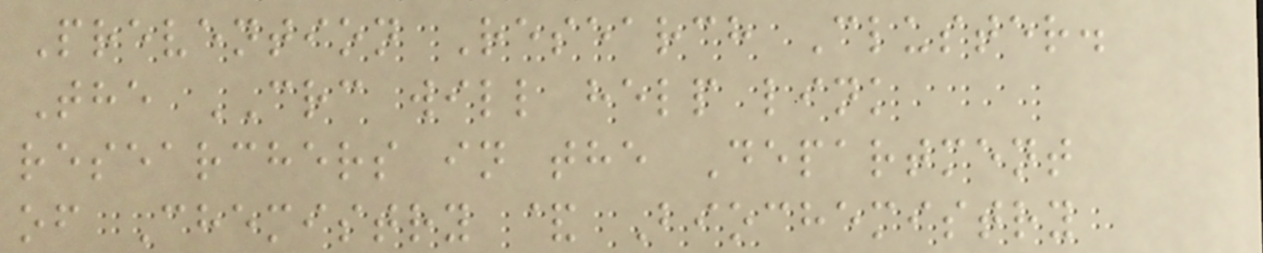Prevention Research Cluster.
The CRC will help link
researchers in the Department
of Chemistry & Biochemistry
